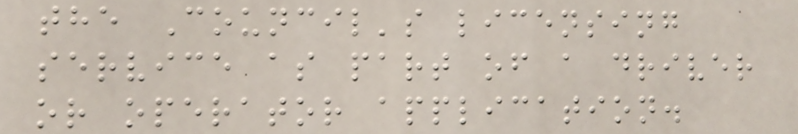the Council's licensing
service as part of a driver
or operator application.
